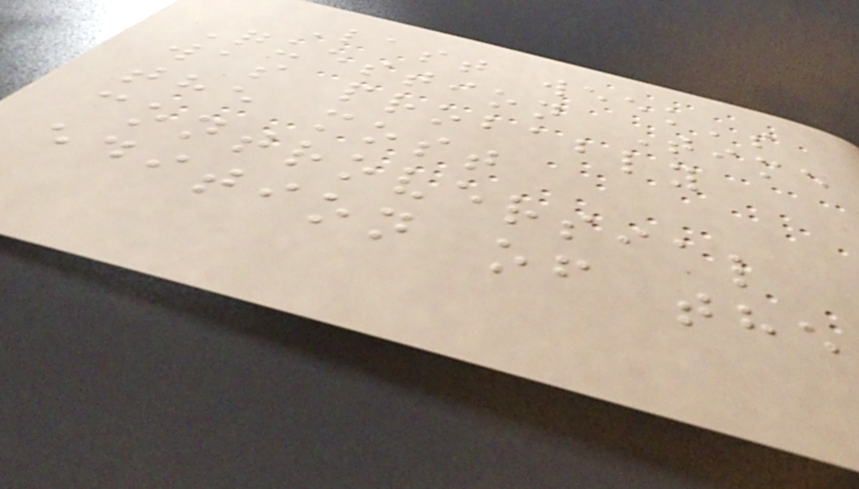Last week's
Question Time
was probably
the most
controversial
edition of the
